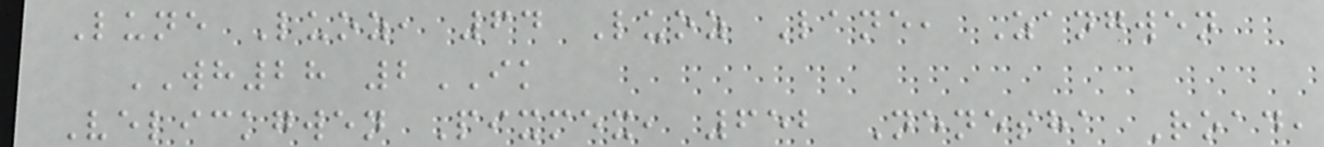Lune Luoz, 64 Luoz Lane, Zangwen
WH28 2IK
Velickgwen Pixmex, 652 Nenesha Road,
